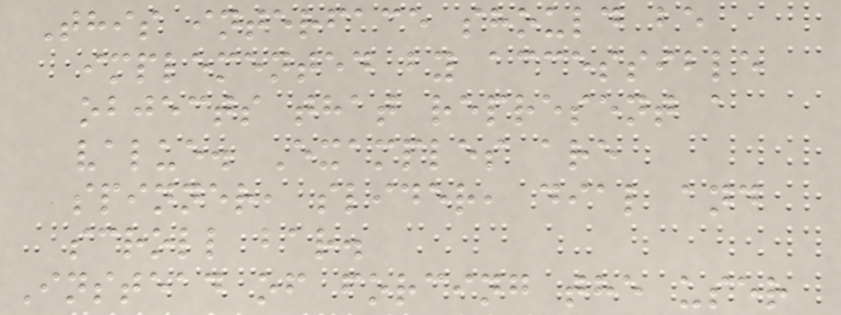This interface should be
implemented by accessible
objects that represent a
value. Examples are
spinner, slider, dial and
scroll bar.
Instead of forcing the user
